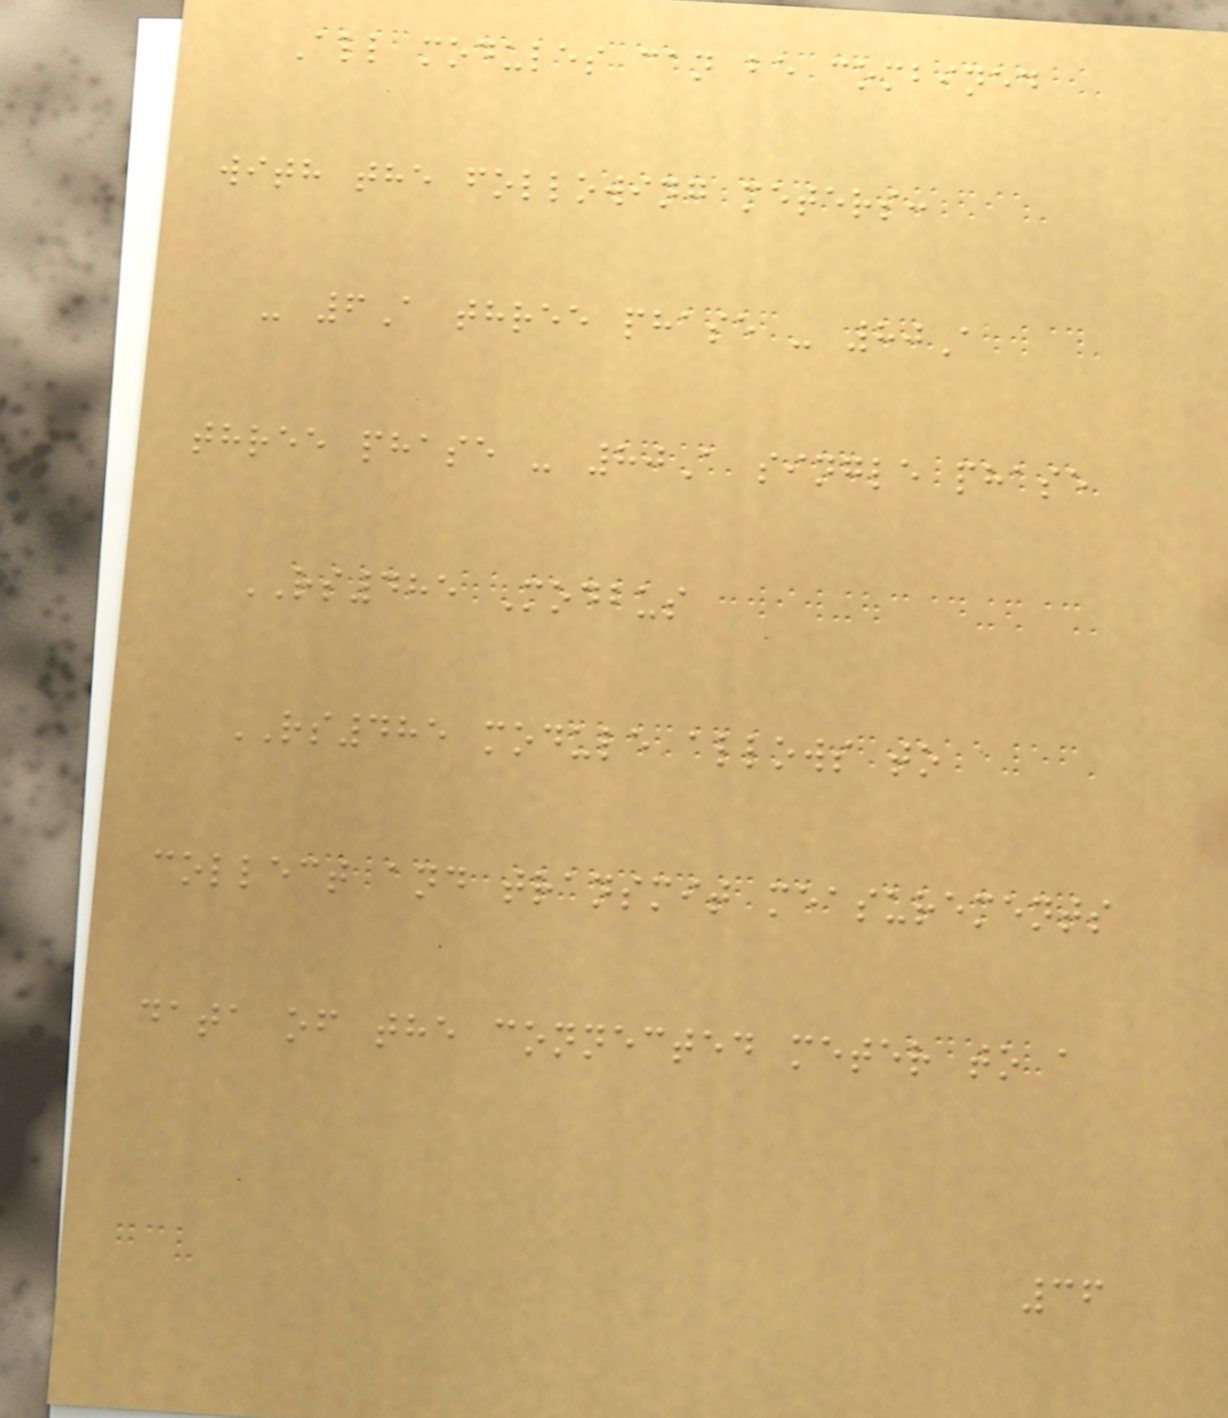All modules can be combined
with the following meters:
- 6A three phase - 80A
three phase - 80A single phase
RS485 Modbus
RS485 module allows to
collect and transmit measurements
data of the connected meter to a
36
